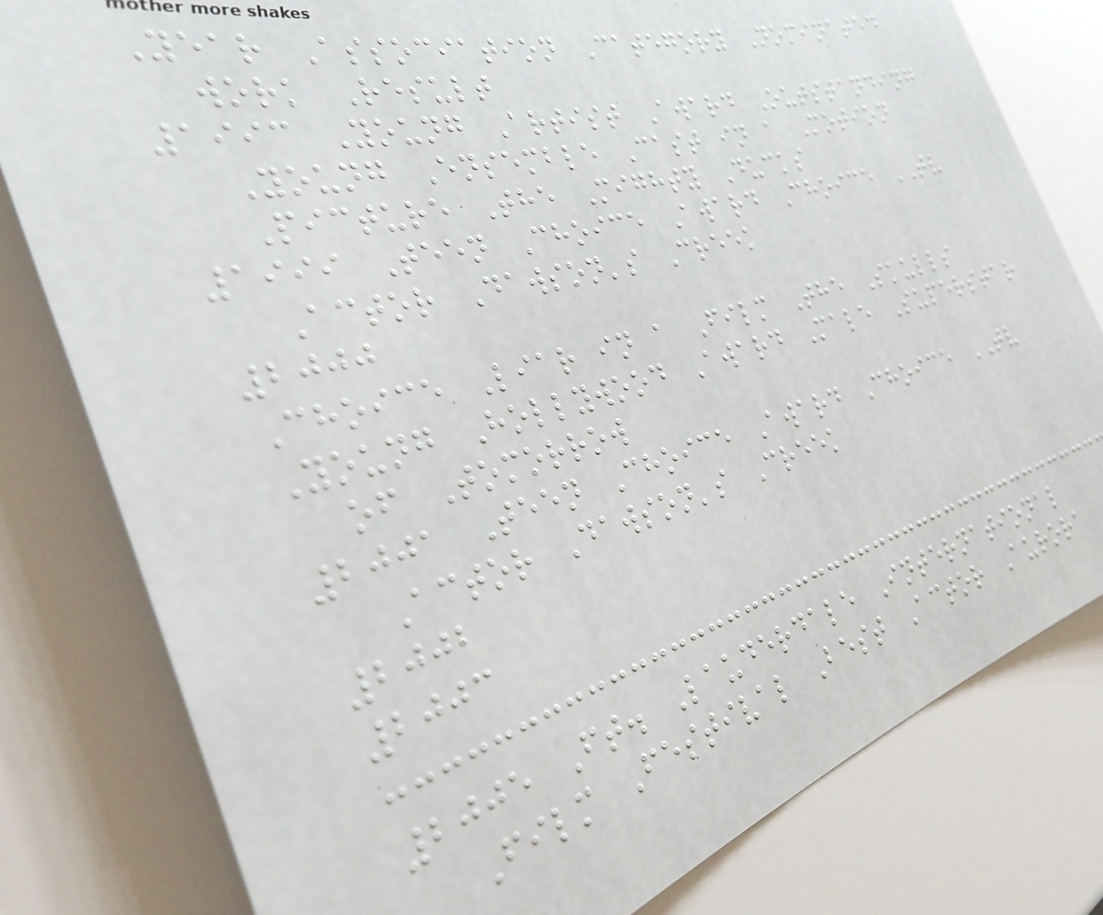Year Association Category Nominated
work Result
1993 Young Artist Award Outstanding
Young Ensemble Cast in a Motion
Picture The Mighty Ducks
1999 Teen Choice Award Choice TV
Actor Dawson's Creek
2000
Choice Liar in a Film The Skulls
Young Hollywood Award Male Superstar
of Tomorrow
2001 Teen Choice Award Choice TV
Actor Dawson's Creek
2002
2003
2005 Ft. Lauderdale International
Film Festival Best Actor Aurora
